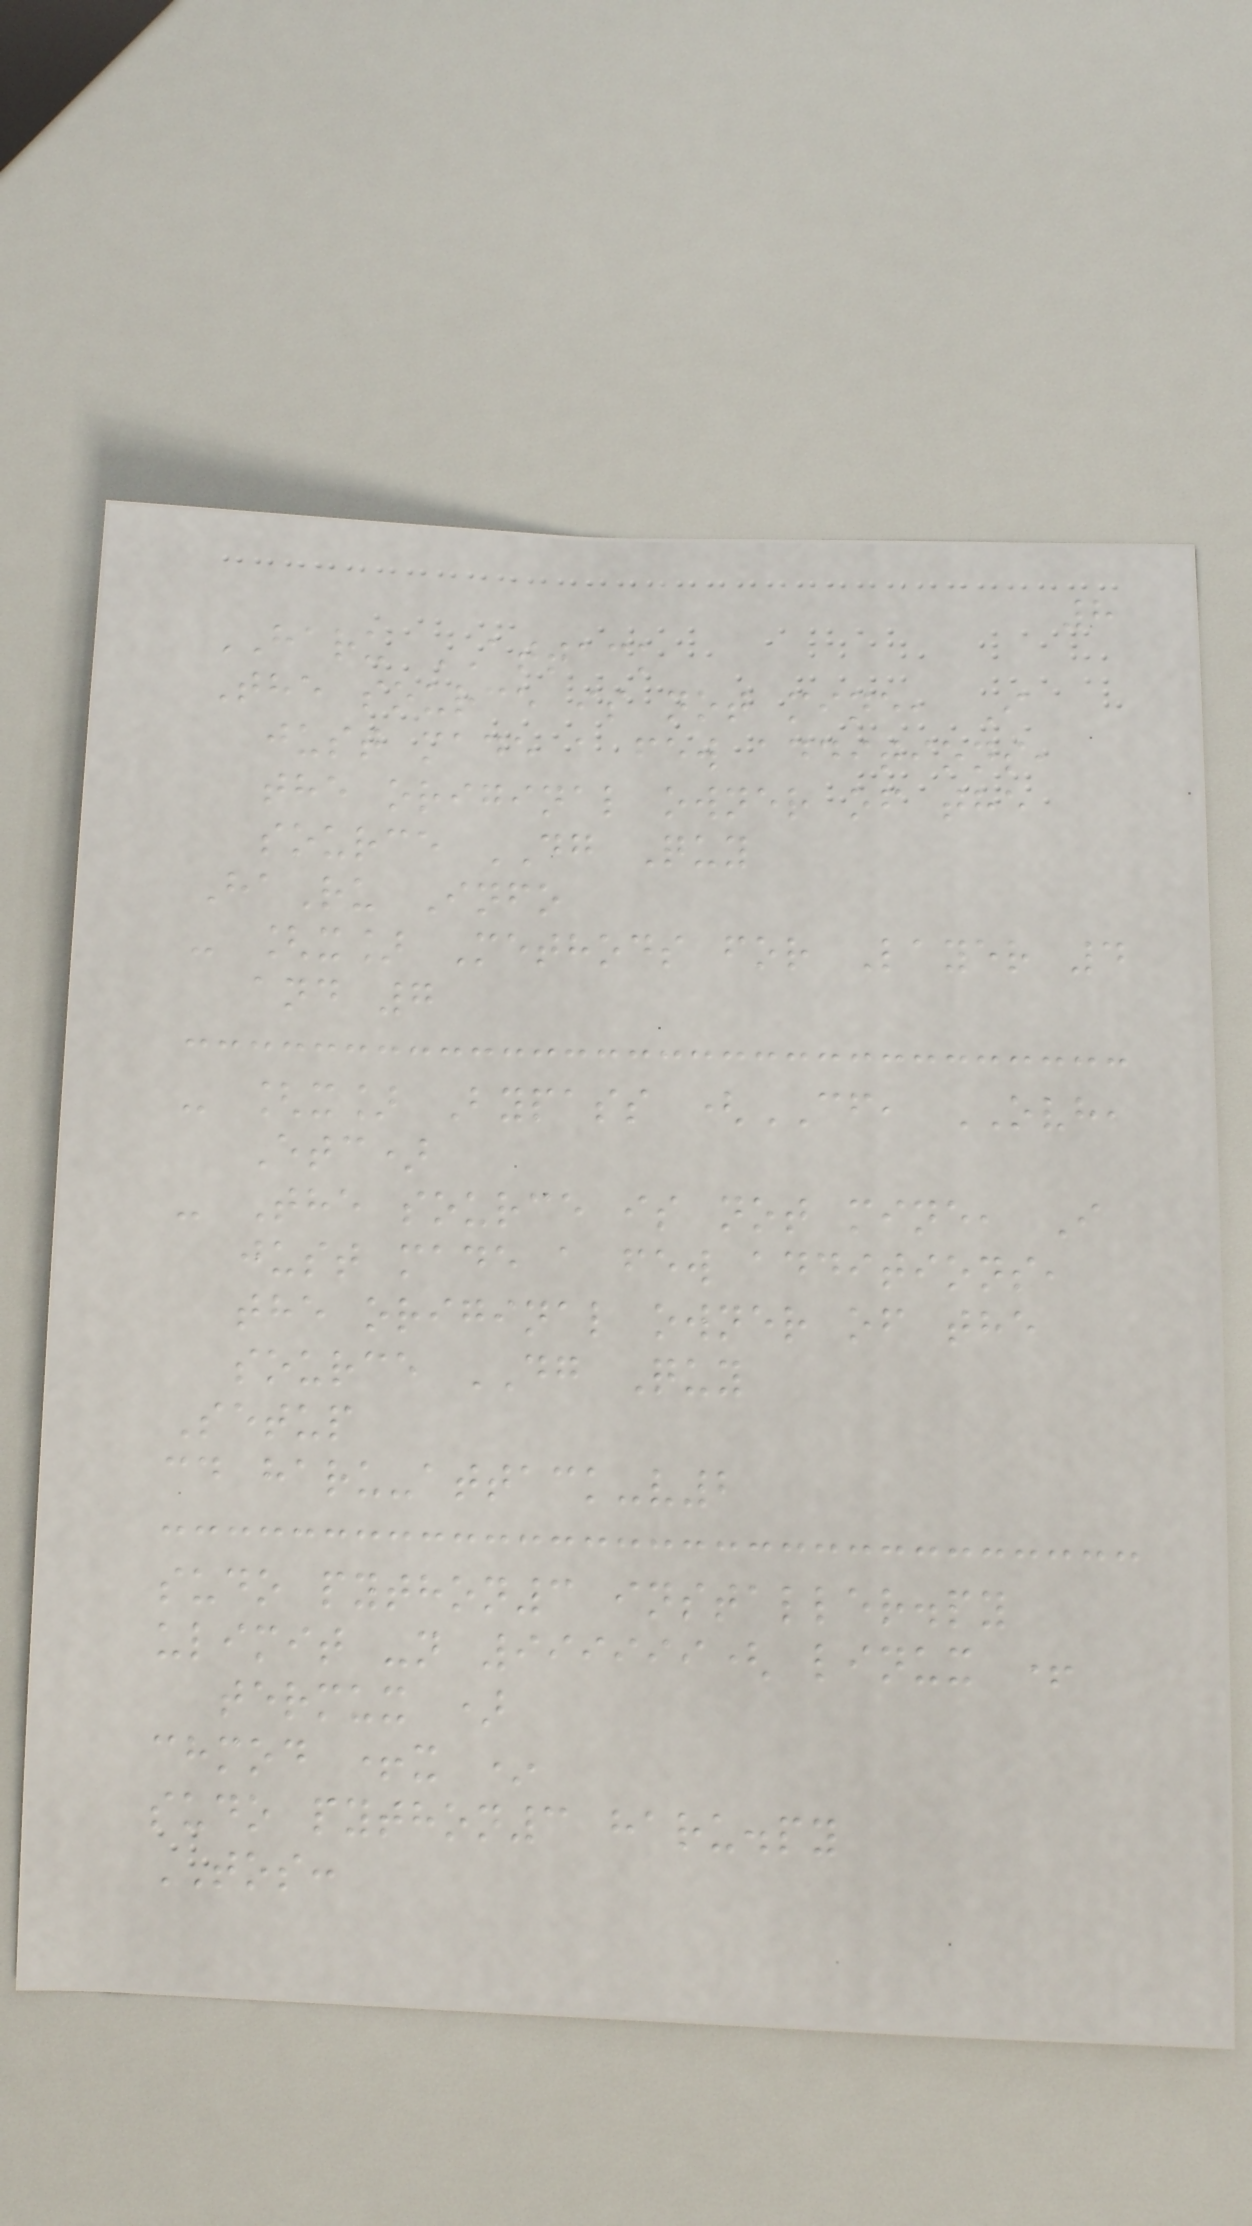8
HARU ATTACK
The source is not mine, I
just made a few additions,
the original owner of the
source DG Quy
HaRu Info
- [x] Methods for Layer 4
and 7
- [x] Bypass (CF, OVH,
Etc)
- The source is not mine, I
just made a few additions,
the original owner of the
source DG Quy
Setup
cd haru-attack-v2
sudo python3 installer.py
ulimit -n 999999( linux +
termux )
chmod +x *
sudo python3 haru.py
TOS:
